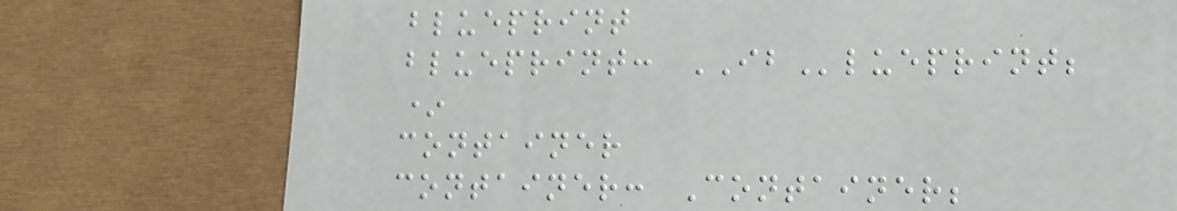blueprint
blueprint: IBlueprint;
*
container
container: Container;
